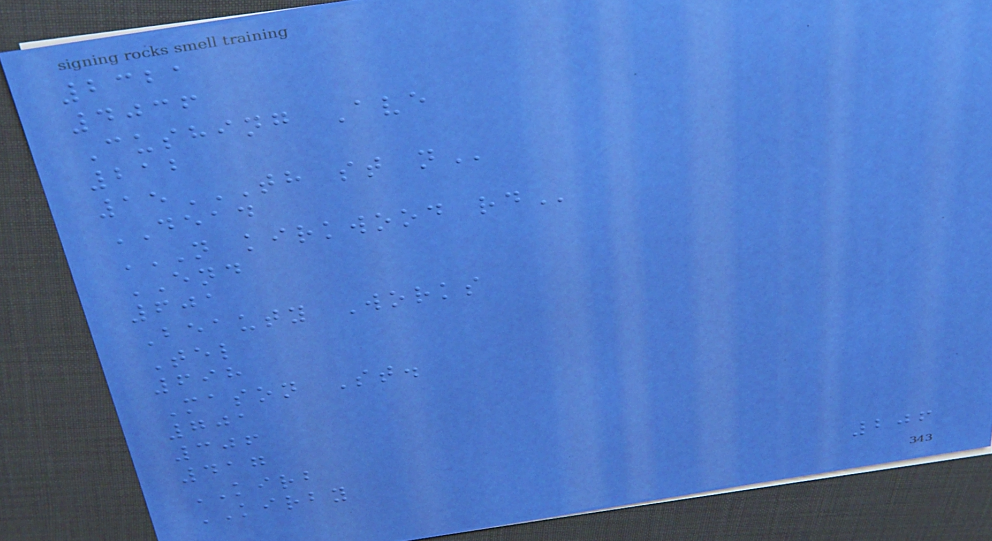2321
4036
Cushing Ave
212
15TH ST N
DEAD
N KIRKWOOD RD
END
601
Beauty Works
Tel
698
Mason St.
701
306
417
KIRB
KIRBY
206
